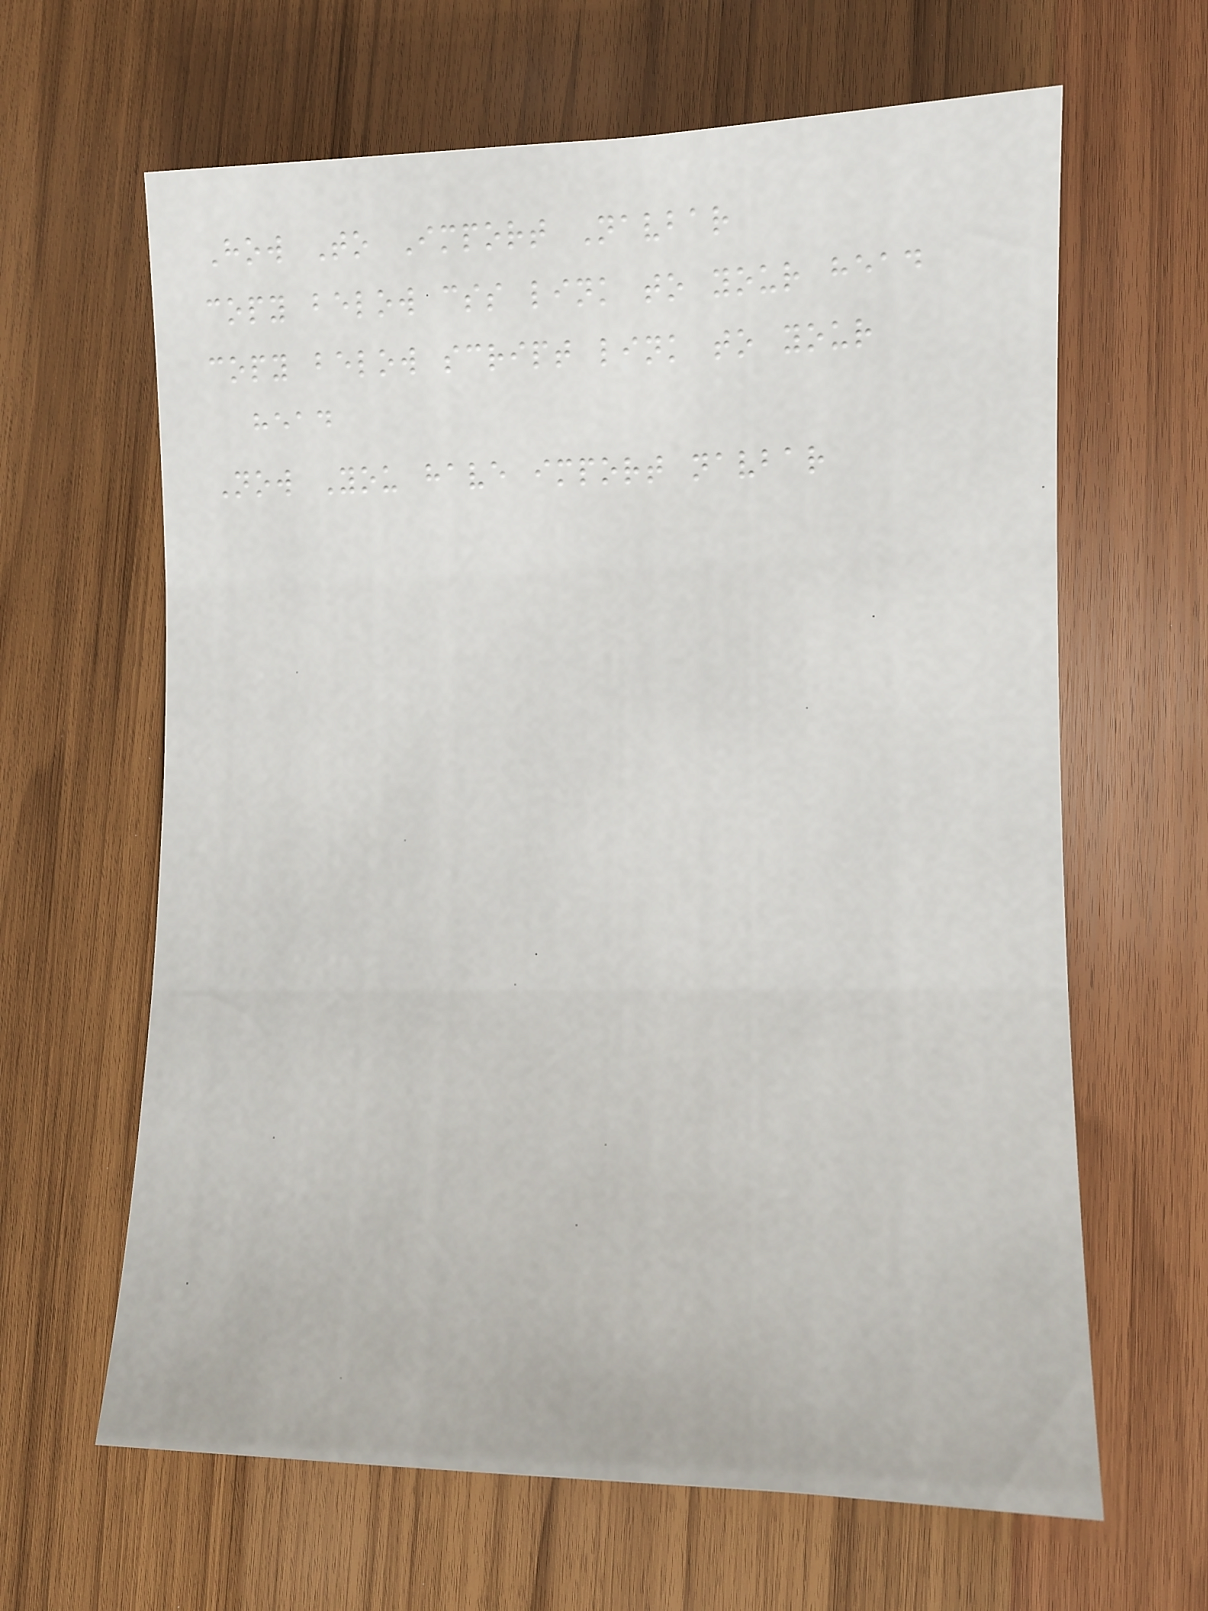How To Import Navbar
copy below css link to your head
copy below script link to your
head
Now You have import navbar
